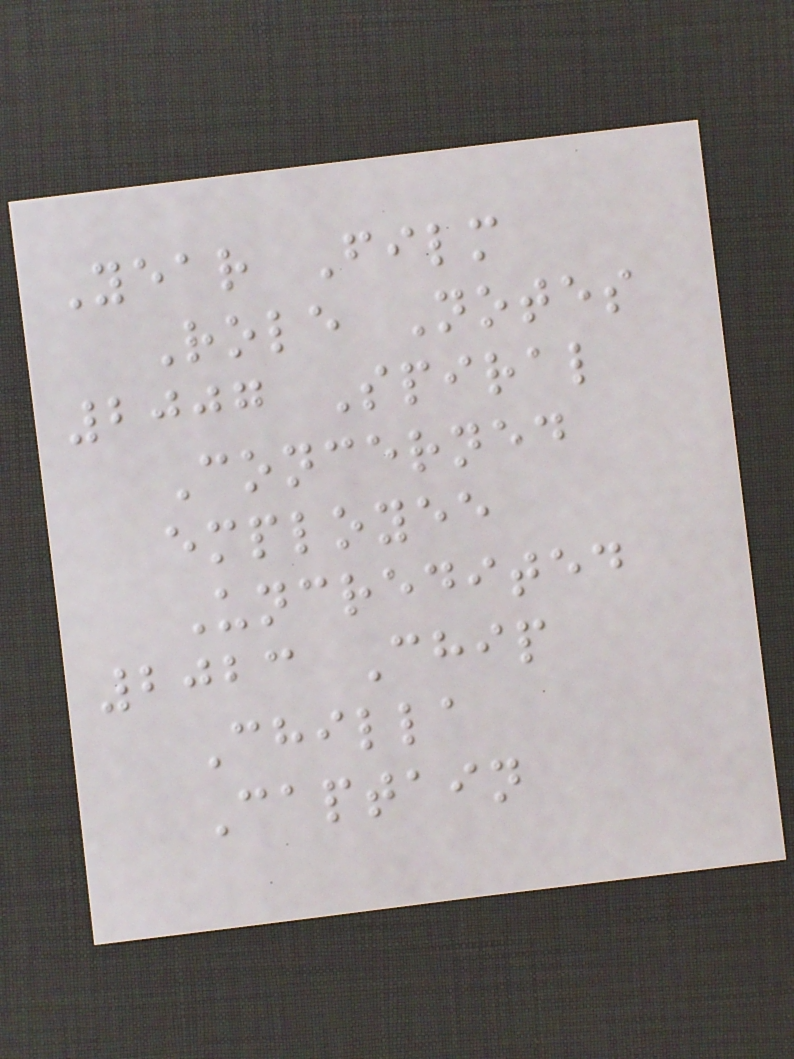Year Film
Role Notes
2007 Spiral
Concerned
employee
Uncredited
2023 Chip
Chilla
Captain
